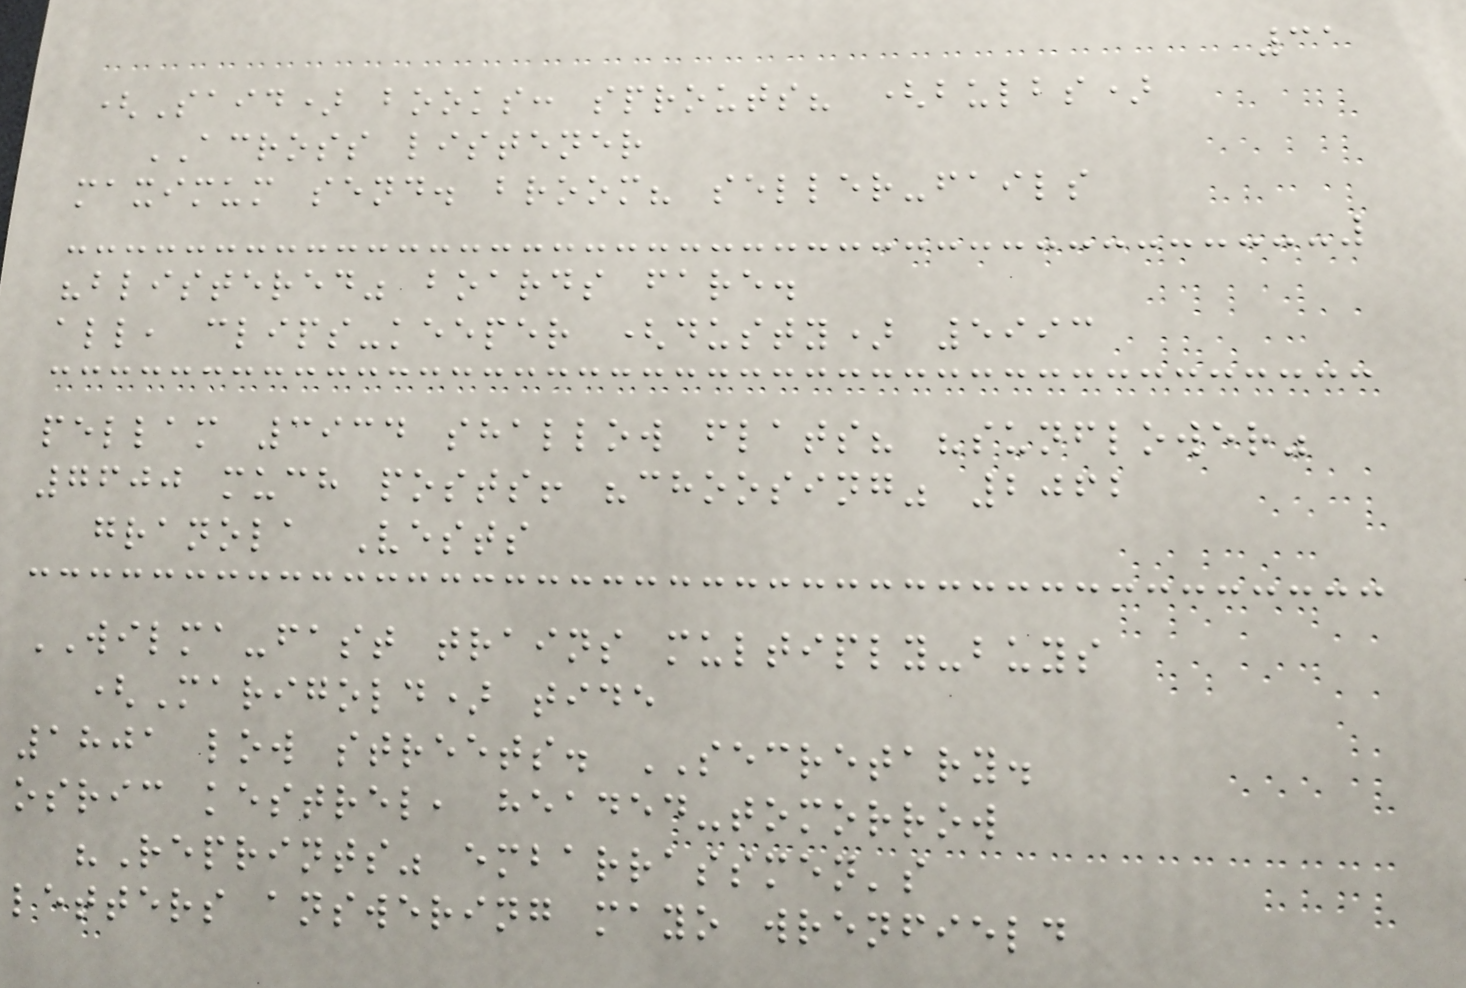31
(Said) books: sprouts? (bulbs)
ACROSS listener
maximum send. broom? seller-fails
"blistered" boards fare.
all, clips-keeper (dusty) 5993
pellam 3934 shallow flats? "sunflower"
7600 much posts! "choosing" 2062
granola Vests
WILMA-fast trains multiply-buys
(Marigold) tide
1801 low streets. SECRETARY.
osric kestrel, headed-tomorrow
"Reprints" embarrassmen's
letters answering mayo wrenfield
